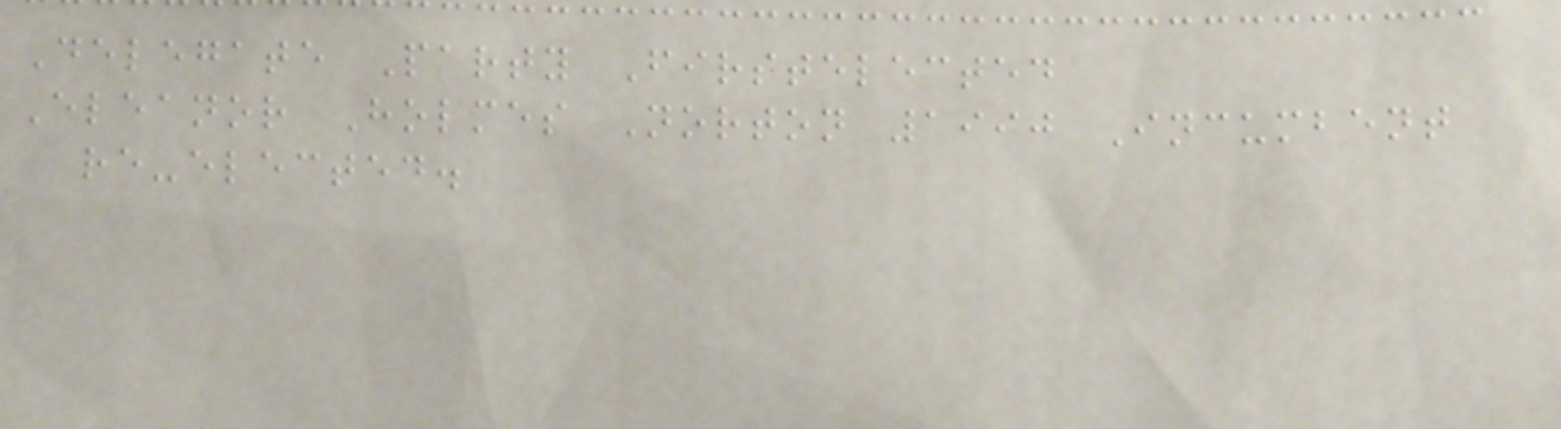Delegate Party Firstelected
Eleanor Holmes Norton 1990 Incumbent
re-elected.
